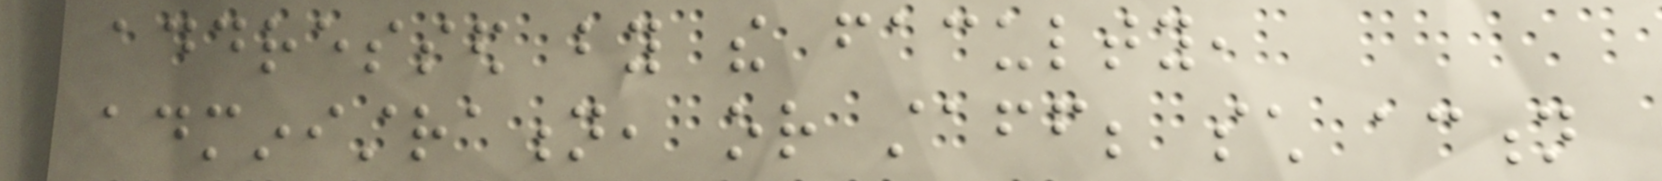addressed by the faculty,
administration, or staff; such action
